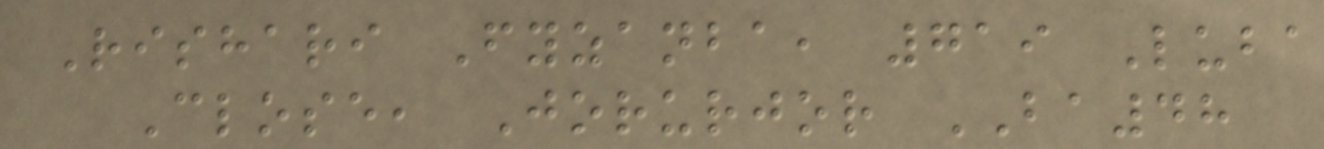Rishari Fyzanba, 719 Luba
Close, Jorurjor BA48
